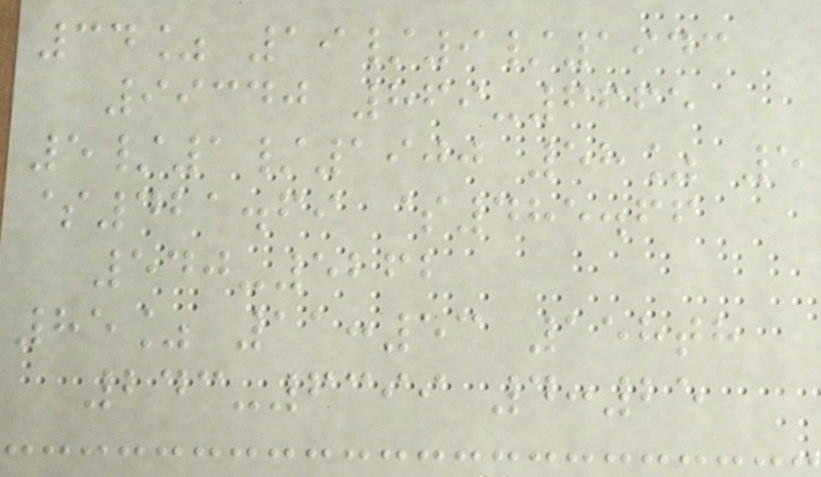34% 19/9/1943
99340 869-6665
5/1/1900 58% 5
$421.69 $485.66
540-5262
85% 11:53 158th
243-6399 4:25
